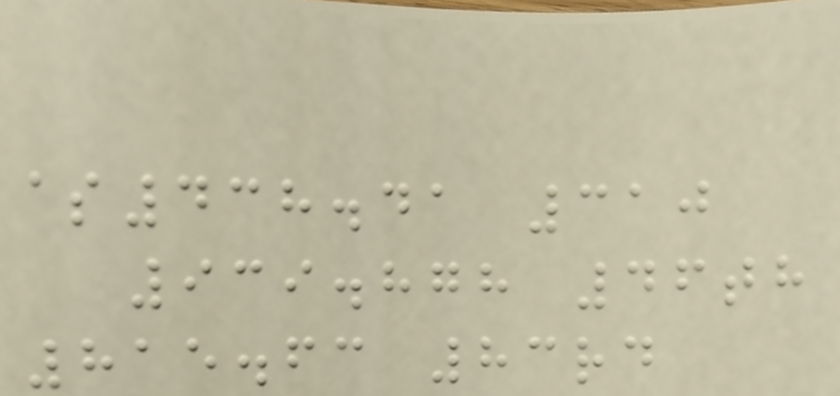$438.41 310
939.878 46th
815.63 83rd
